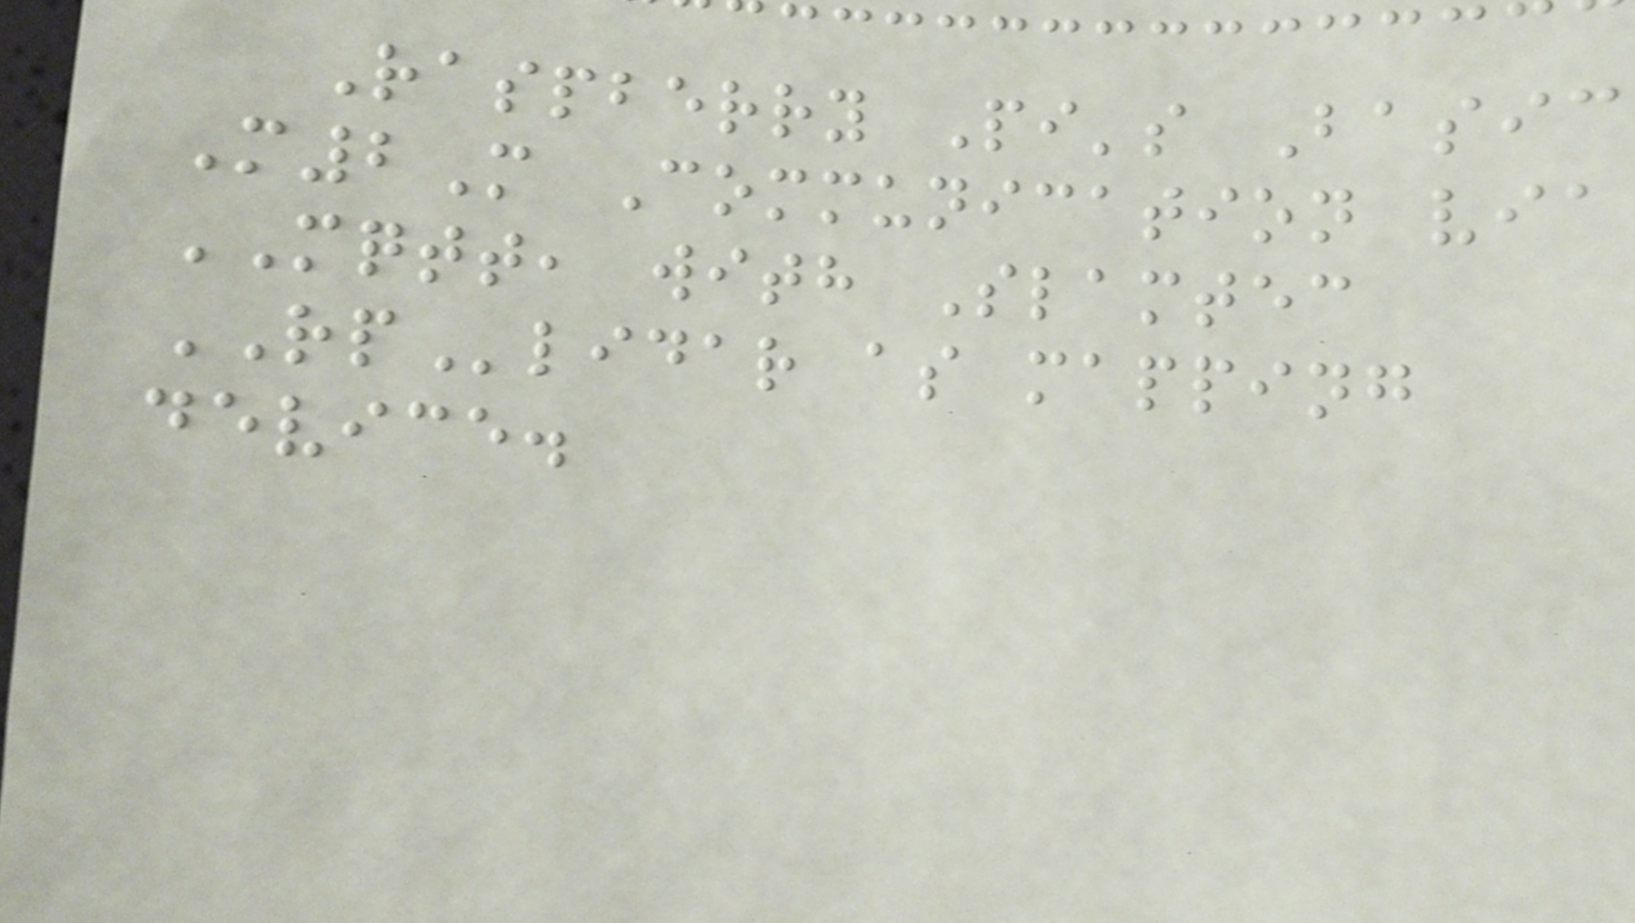Raspberry Pi's Basic
M2M Communication via
MQTT, with Slamtec
RPlidar as mapping
device.
